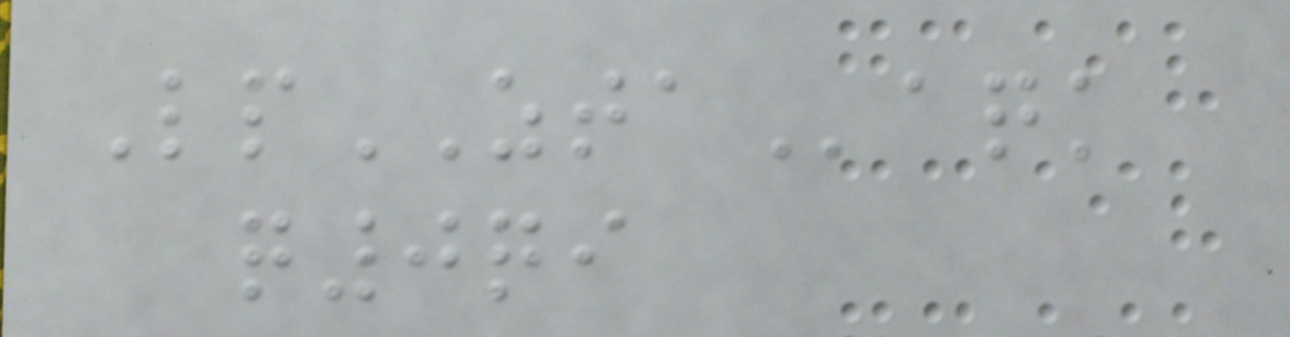LpZTAaqk
q0qi
